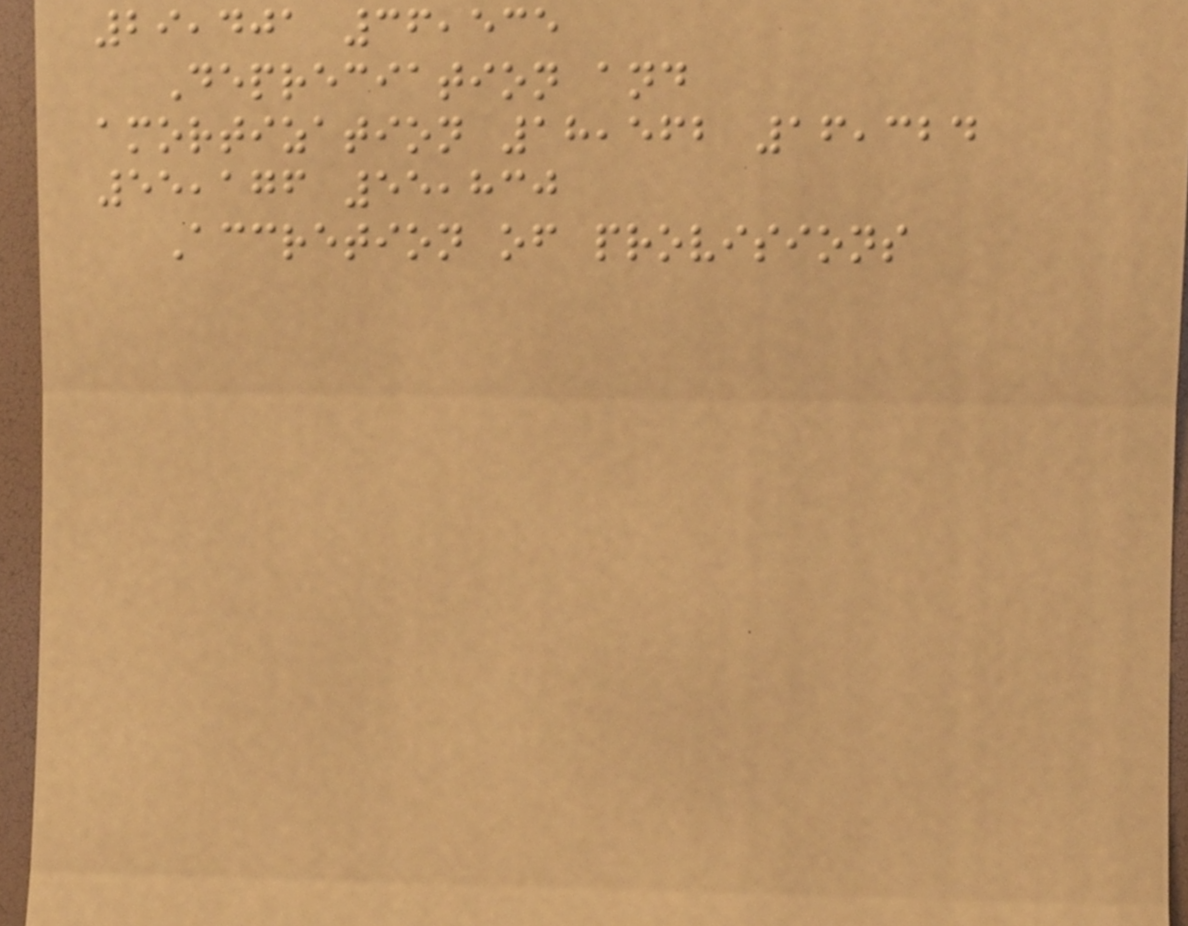29,401 36,535
Depreciation and
amortization 18,562 16,324
55,176 55,830
Accretion of provisions
